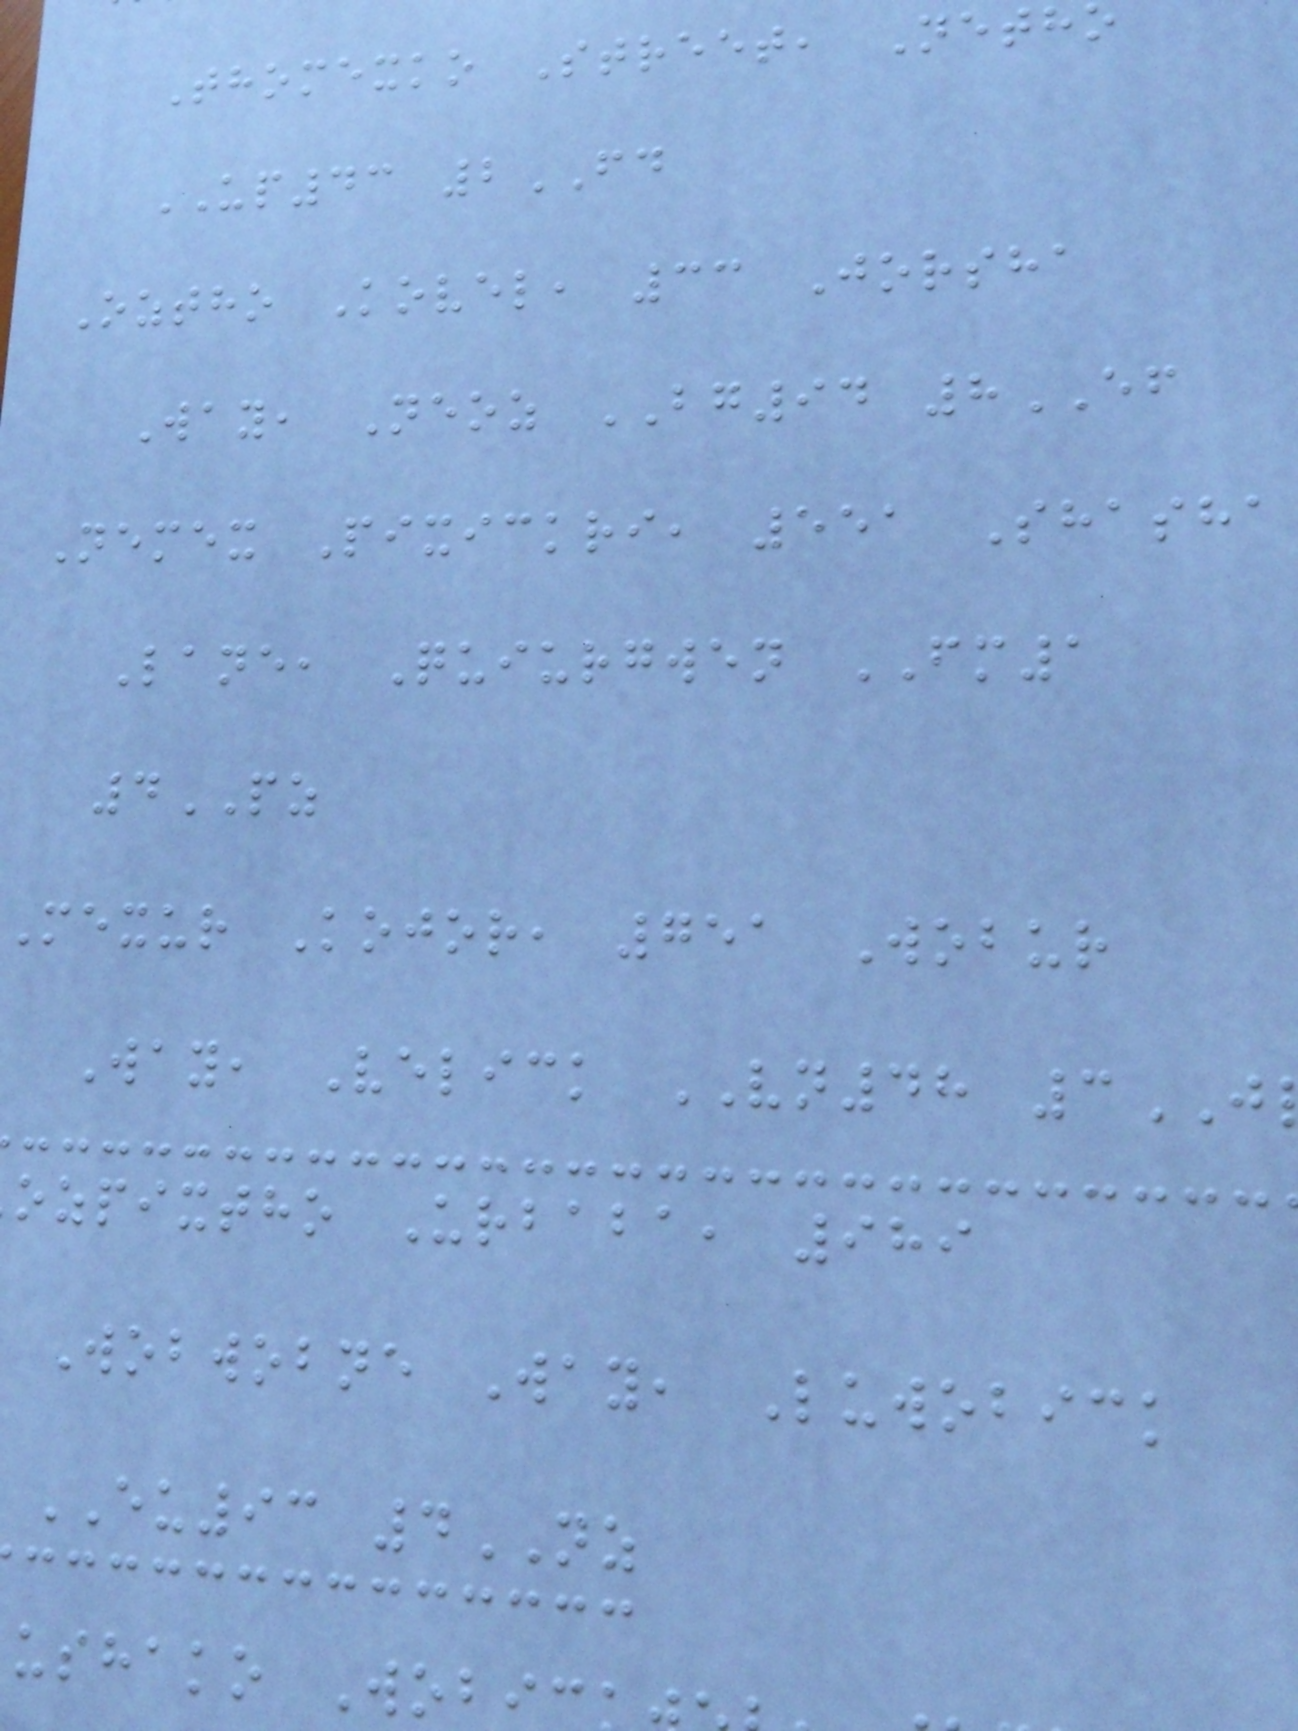Thomexko Street, Neth
UP43 2FD
Oztho Kovel, 33 Jorsha
Way, Neoz BG94 8EF
Nemex Pixickri, 551 Shasha
Lane, Quiurgwen FM1
4PZ
Mexur Kojor, 751 Wobur
Way, Velick VN48 3
ozpixtho Urbaba, 989
Wobwobne Way, Luwobick
EU93 4NZ
ushako Wobi
